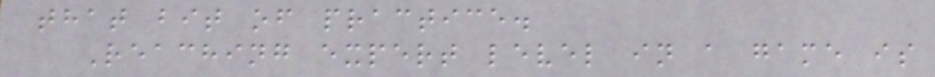that bit of practice.
Reaching expert level in a game is
